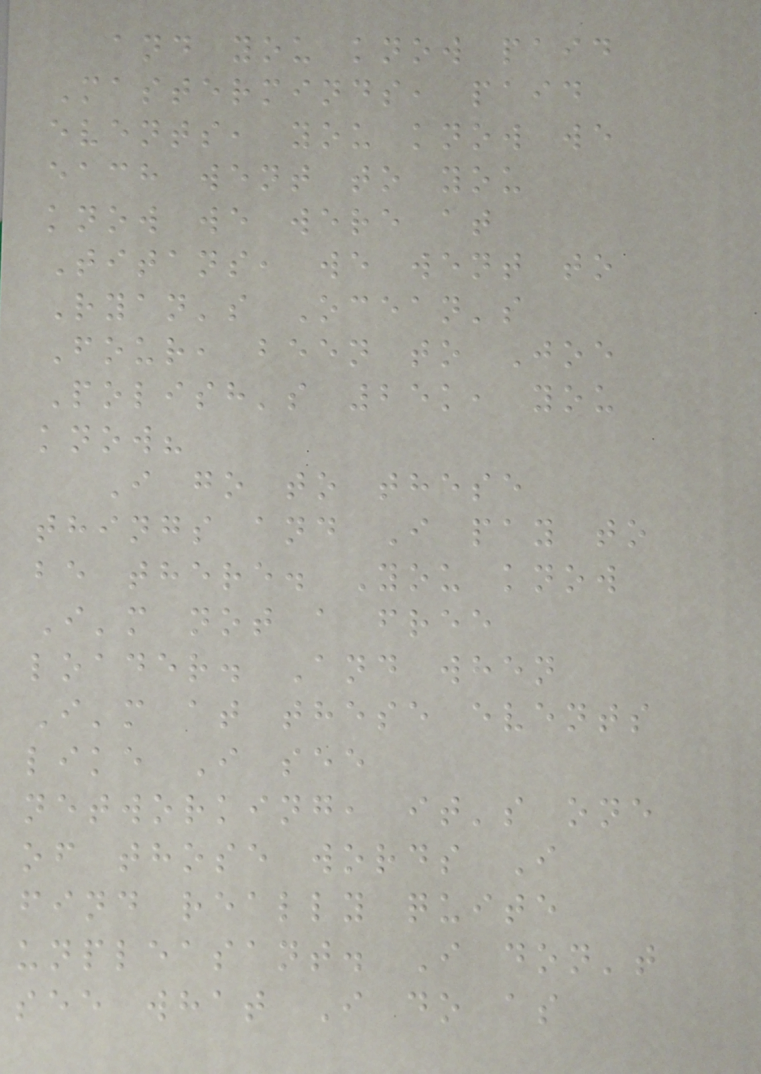and you know paid
Masterminds, paid
events, you know we
each went to you
know we were at
Titans, we went to
Ryan's Ocean's
Four, been to Joe
Polish's 25k, you
know?
I go to these
things and I pay to
be there. You know
I'm not a free
loader. And when
I'm at these events
like I see
networking, it's one
of those words I
find really quite
unpleasant. I don't
see what I do as
